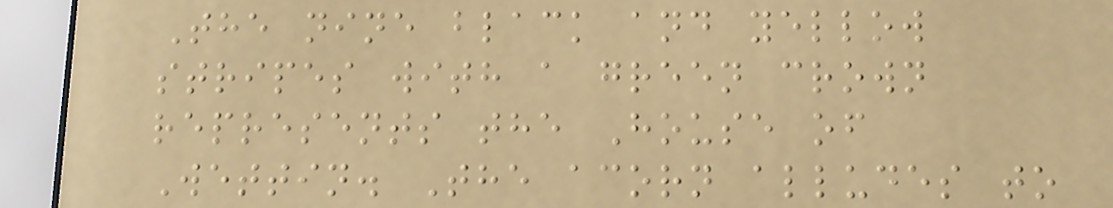The nine black and yellow
stripes with a green crown
represents the House of
Wettin. The acorn alludes to
